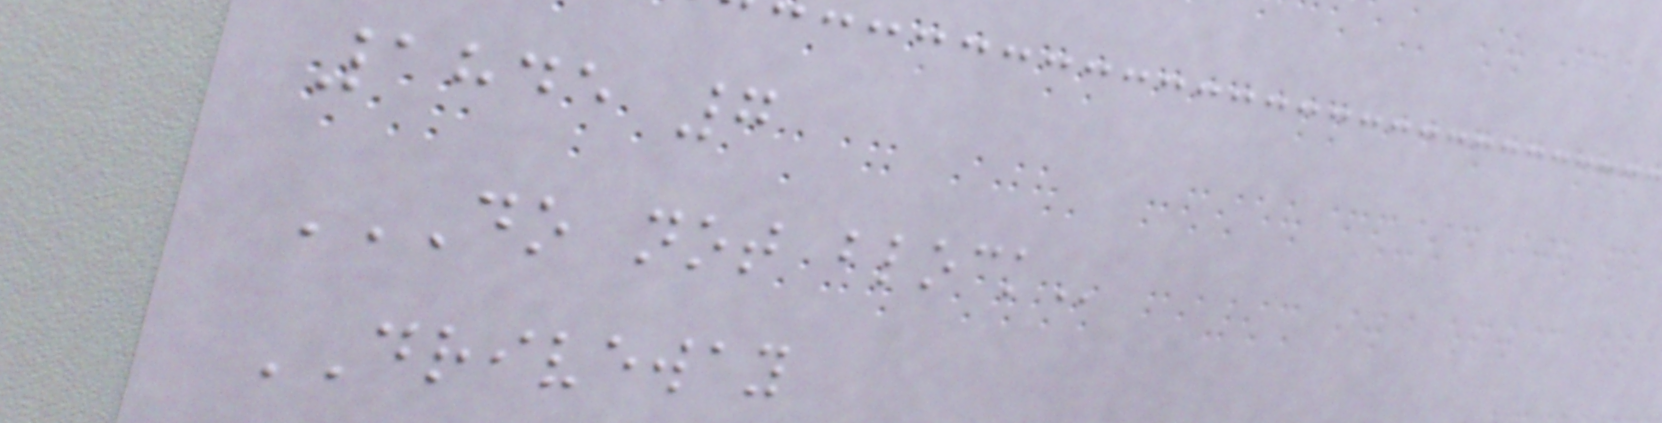1845 7
DO NOT BLOCK
DRIVEWAY
